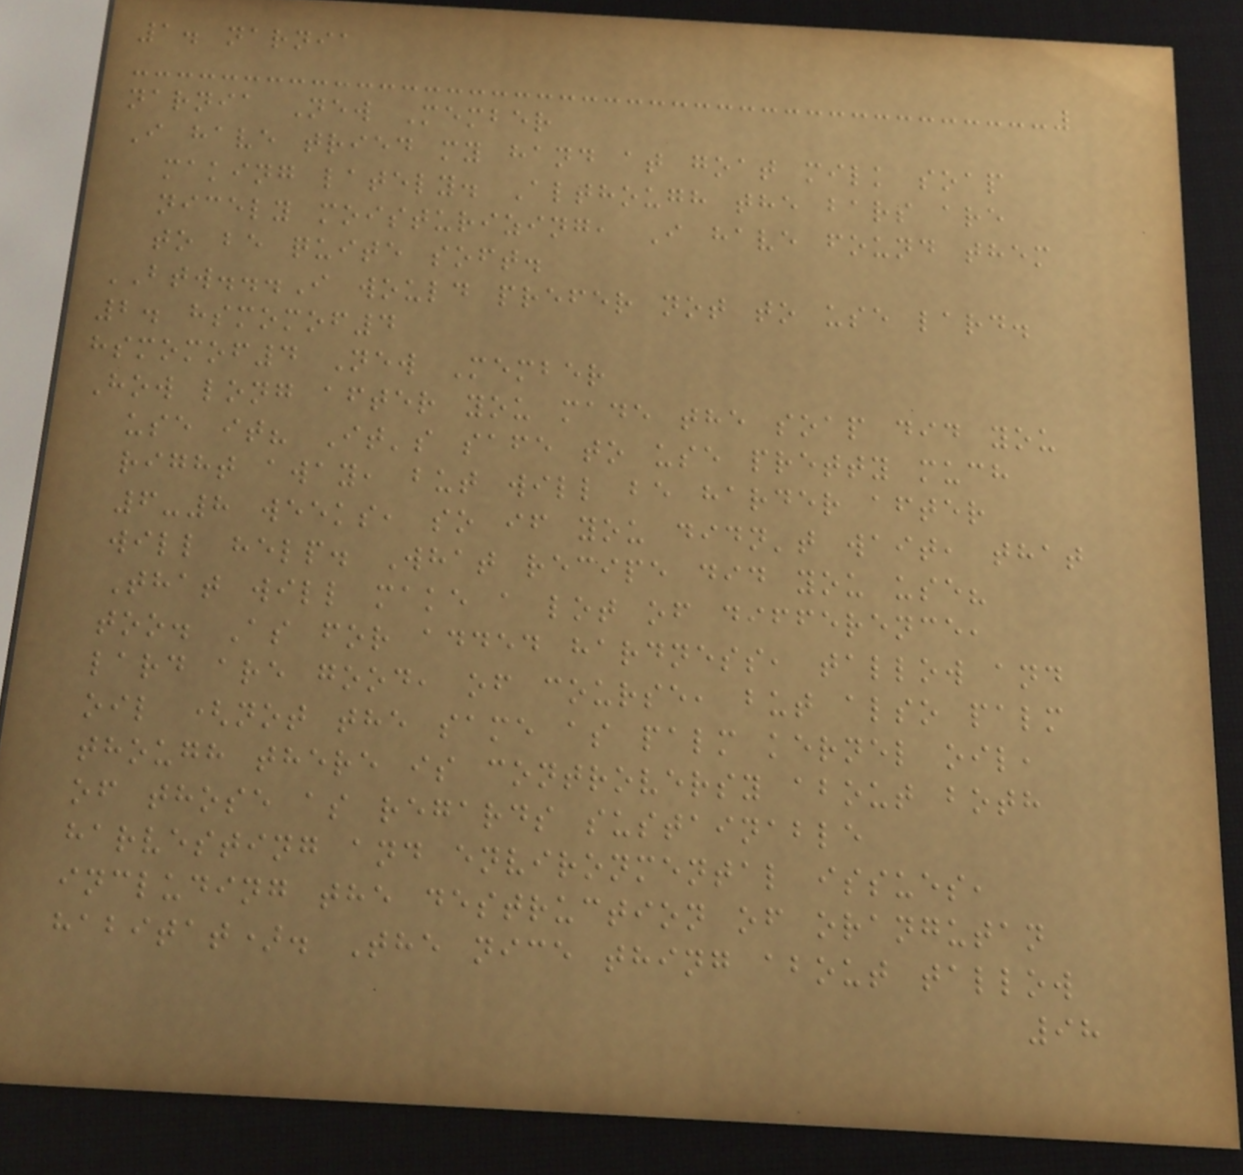1. narnia
narnia New Member
I have tried my hand at goat milk soap
making lately. Although the bars are
nicely moisturizing, I have found them
to be quite soft.
BTW...I would prefer not to use lard.
2. hsmomof4
hsmomof4 New Member
How long after you made the soap did you
use it? It's safe to use pretty much
right away, but will be harder after
6-8 weeks, so if you didn't wait, that
will help. What recipe did you use?
That will make a lot of difference,
too. As for added hardness, tallow and
lard are good, of course, but also palm
oil (not the same as palm kernel oil,
though there is controversy about both
of those as regards sustainable
harvesting and environmental issues,
including the destruction of orangutan
habitat). The nice thing about tallow
98
